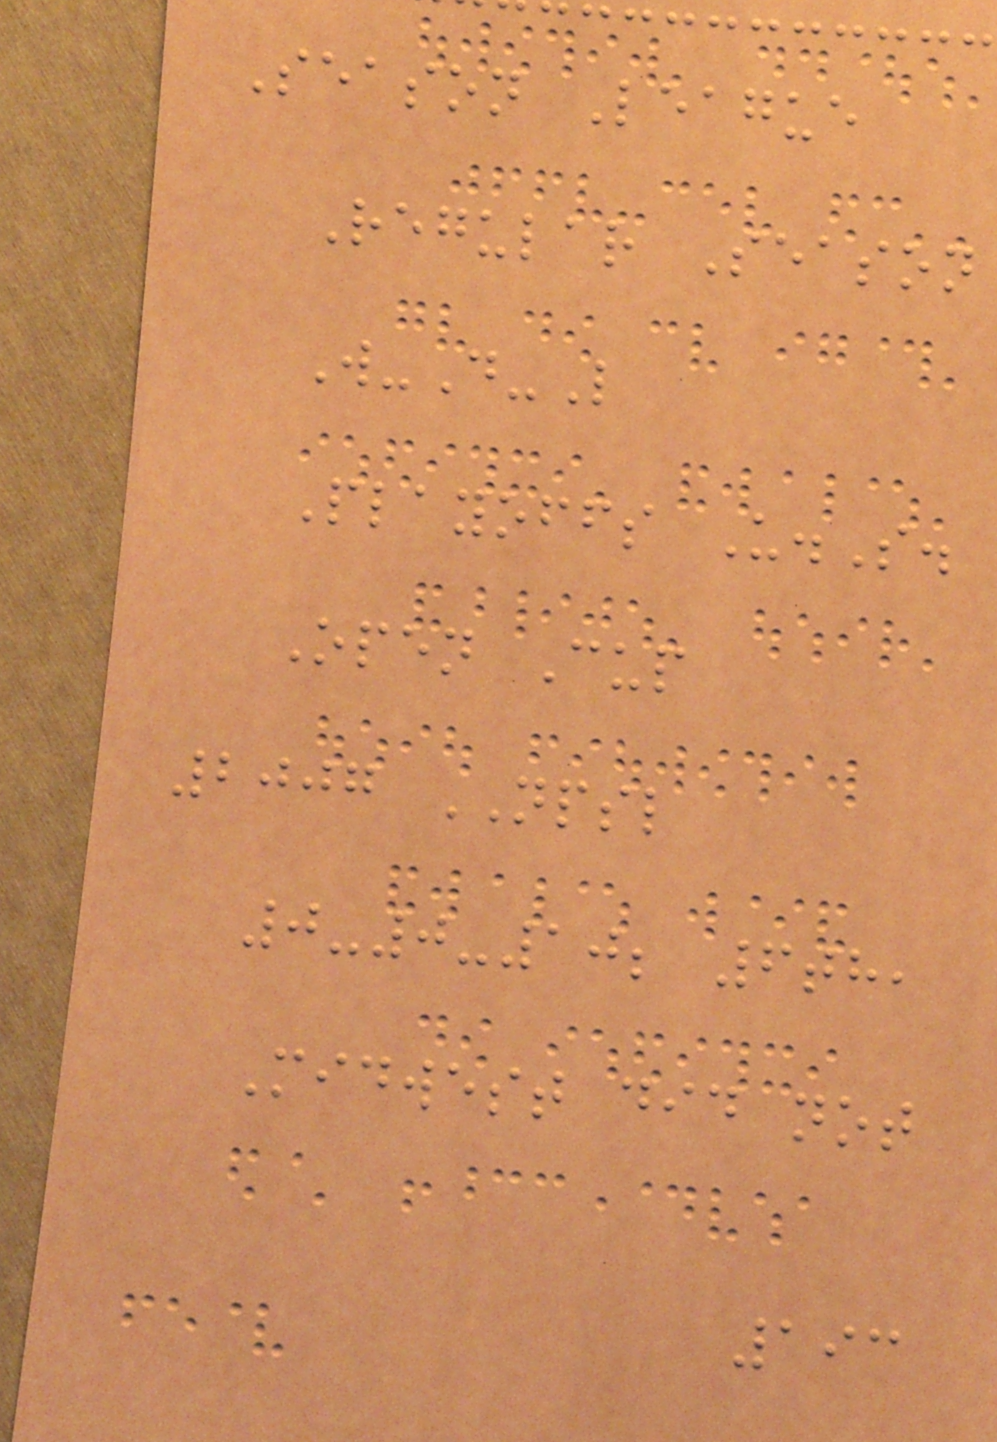Season League
Regular Season
W-D-L
Playoffs U.S.
Open Cup
2007 NPSL
0-0-10; 6th,
Midwest did not
193
